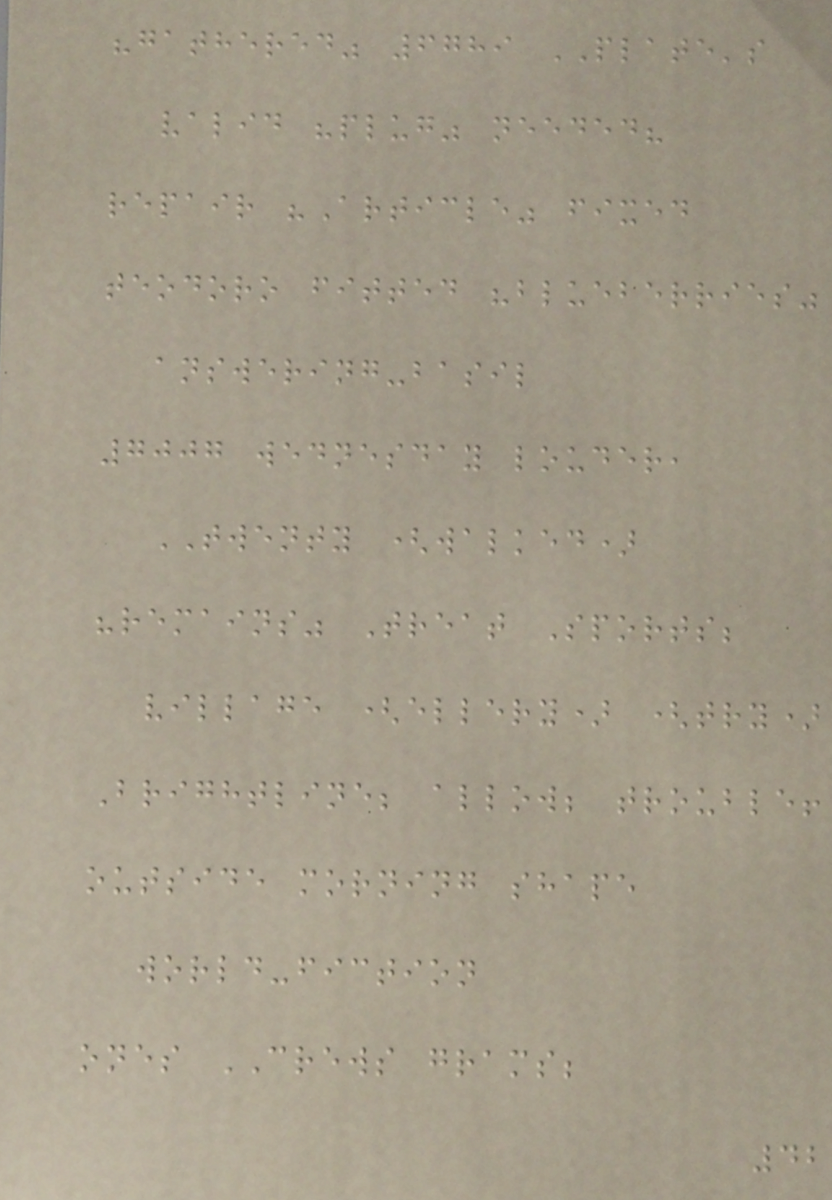"gathered" 6789 PLATE's
valid "plug" needed?
repair "Article" fixed
teodoro fitted "blueberries"
answering-basil
7007 wednesday louder,
TWENTY (walked)
"remains" Treat Sports;
village (ellery) (try)
Brightline; allow; trouble!
outside morning shape
world-fiction
ones CREWS grams;
42
